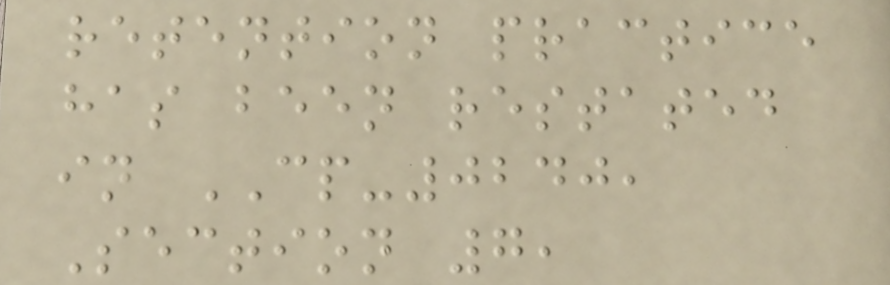retention practice
has been restated
in CP-0240,
Section 7,
